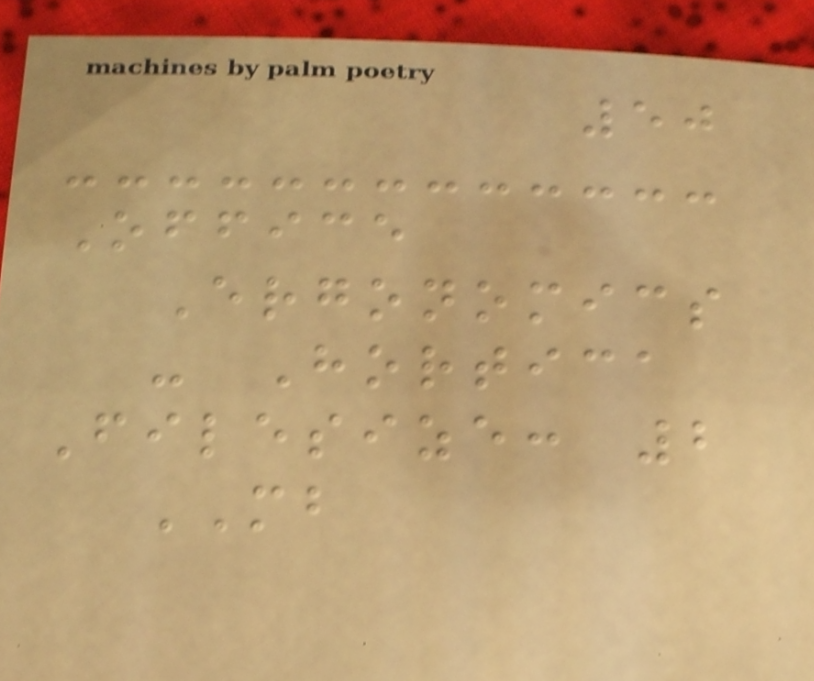50
Office
Ergonomics
- Hortica
Filesize: 2
MB
